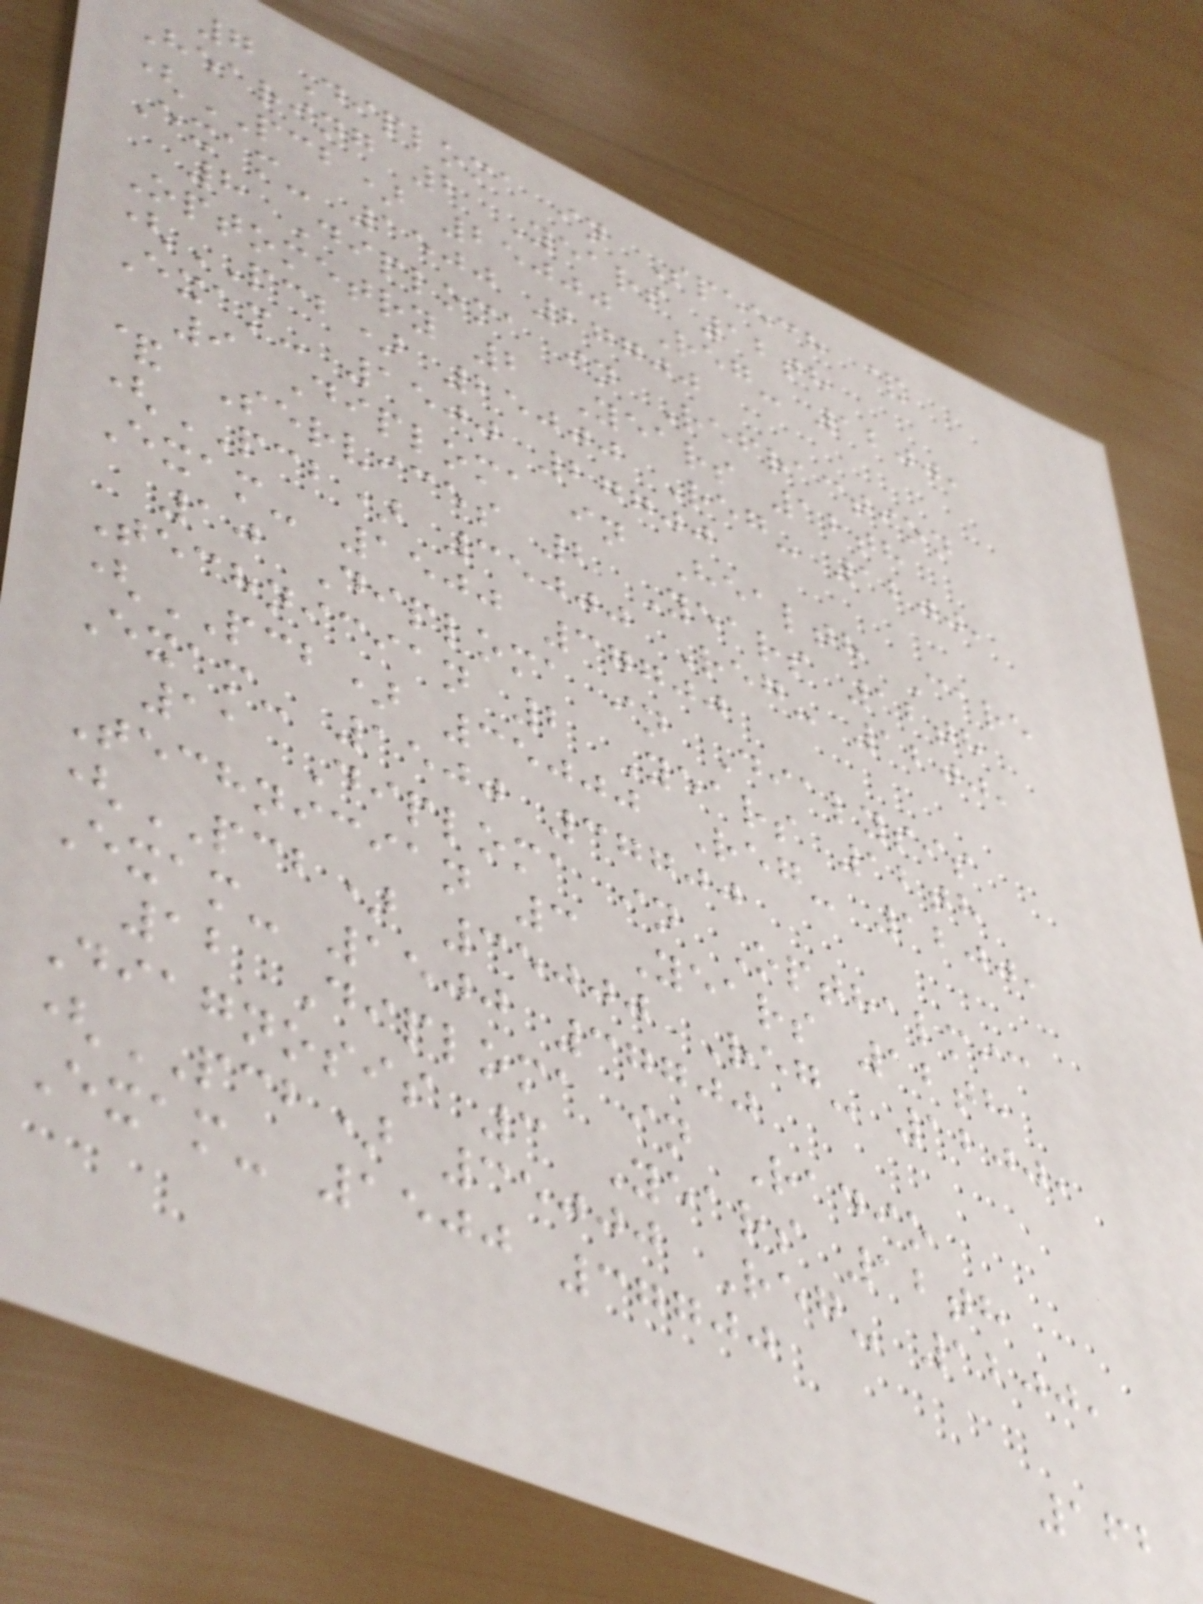7 Diploma in Speech &
Hearing 2 Years 12th
(PCB) 25000 Reg- 1200,
Exam- 1500 27700
8 Diploma in Refraction
Optometry 2 Years 12th
(PCB) 25000 Reg- 1200,
Exam- 1500 27700
9 Diploma in Health Care
& Services 2 Years 12th
(PCB) 35000 Reg- 1200,
Exam- 1500 37700
10 Diploma in Dialysis
Technician 2 Years 12th
(PCB) 35000 Reg- 1200,
Exam- 1500 37700
11 Diploma in Opthalmic
Technician 3 Years 12th
(PCB) 35000 Reg- 1200,
Exam- 1500 37700
12 Diploma in Radio
Diagnosis 3 Years 12th
(PCB) 35000 Reg- 1200,
Exam- 1500 37700
162
